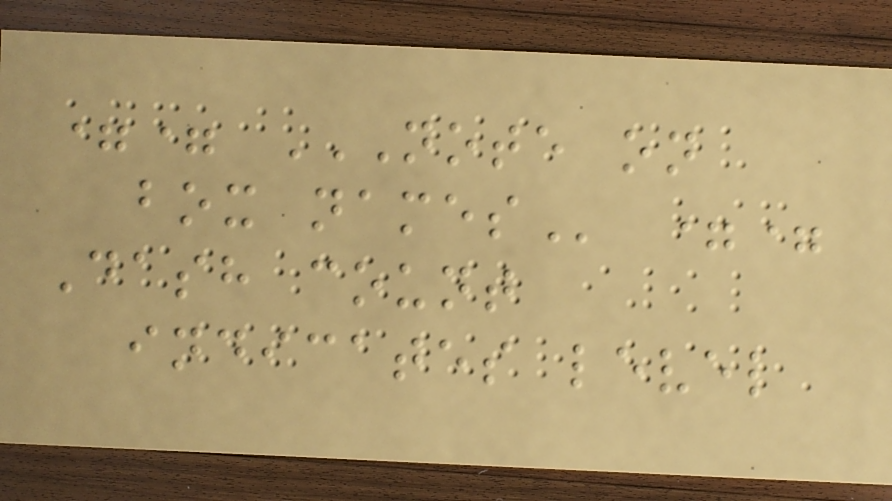== NOTE ON
BOX NAMES ==
Dash count
indicates level
